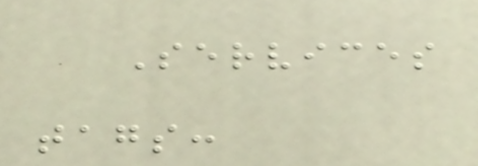Services
tags:
